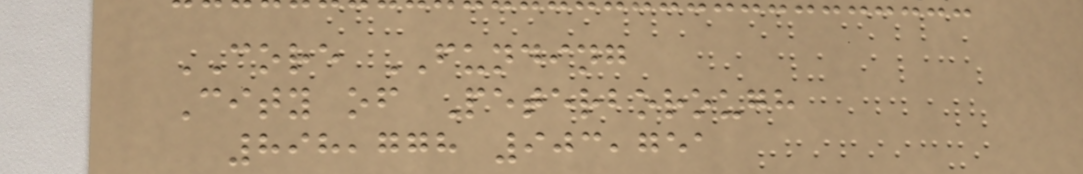CORE FUNDING
City of Peterborough
898,778 903,751
